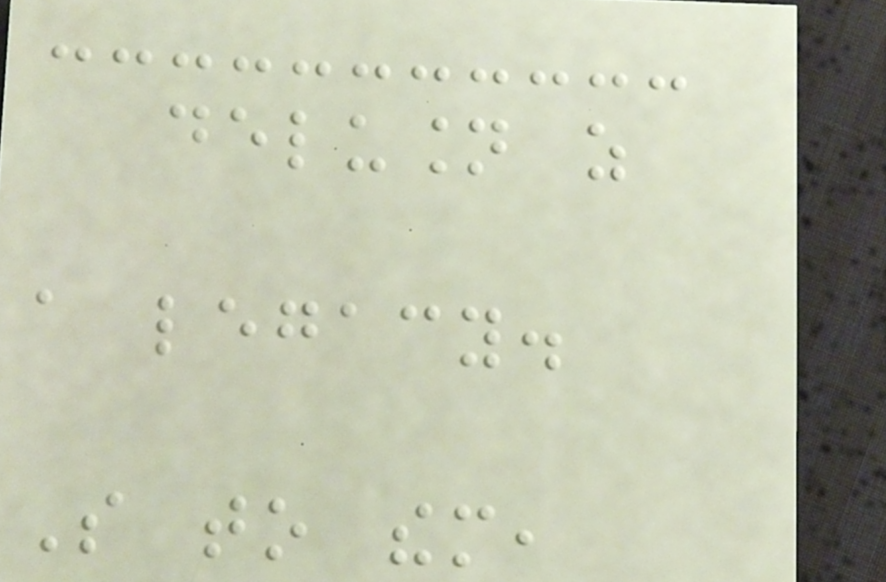delusion as
a legacy.
So to them,
